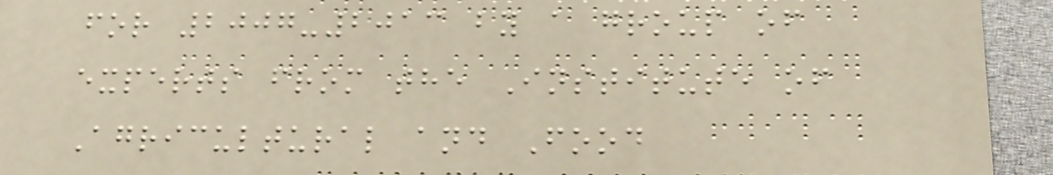for 2007-2013 by a group of
experts from the Institute of
Agricultural and Food
